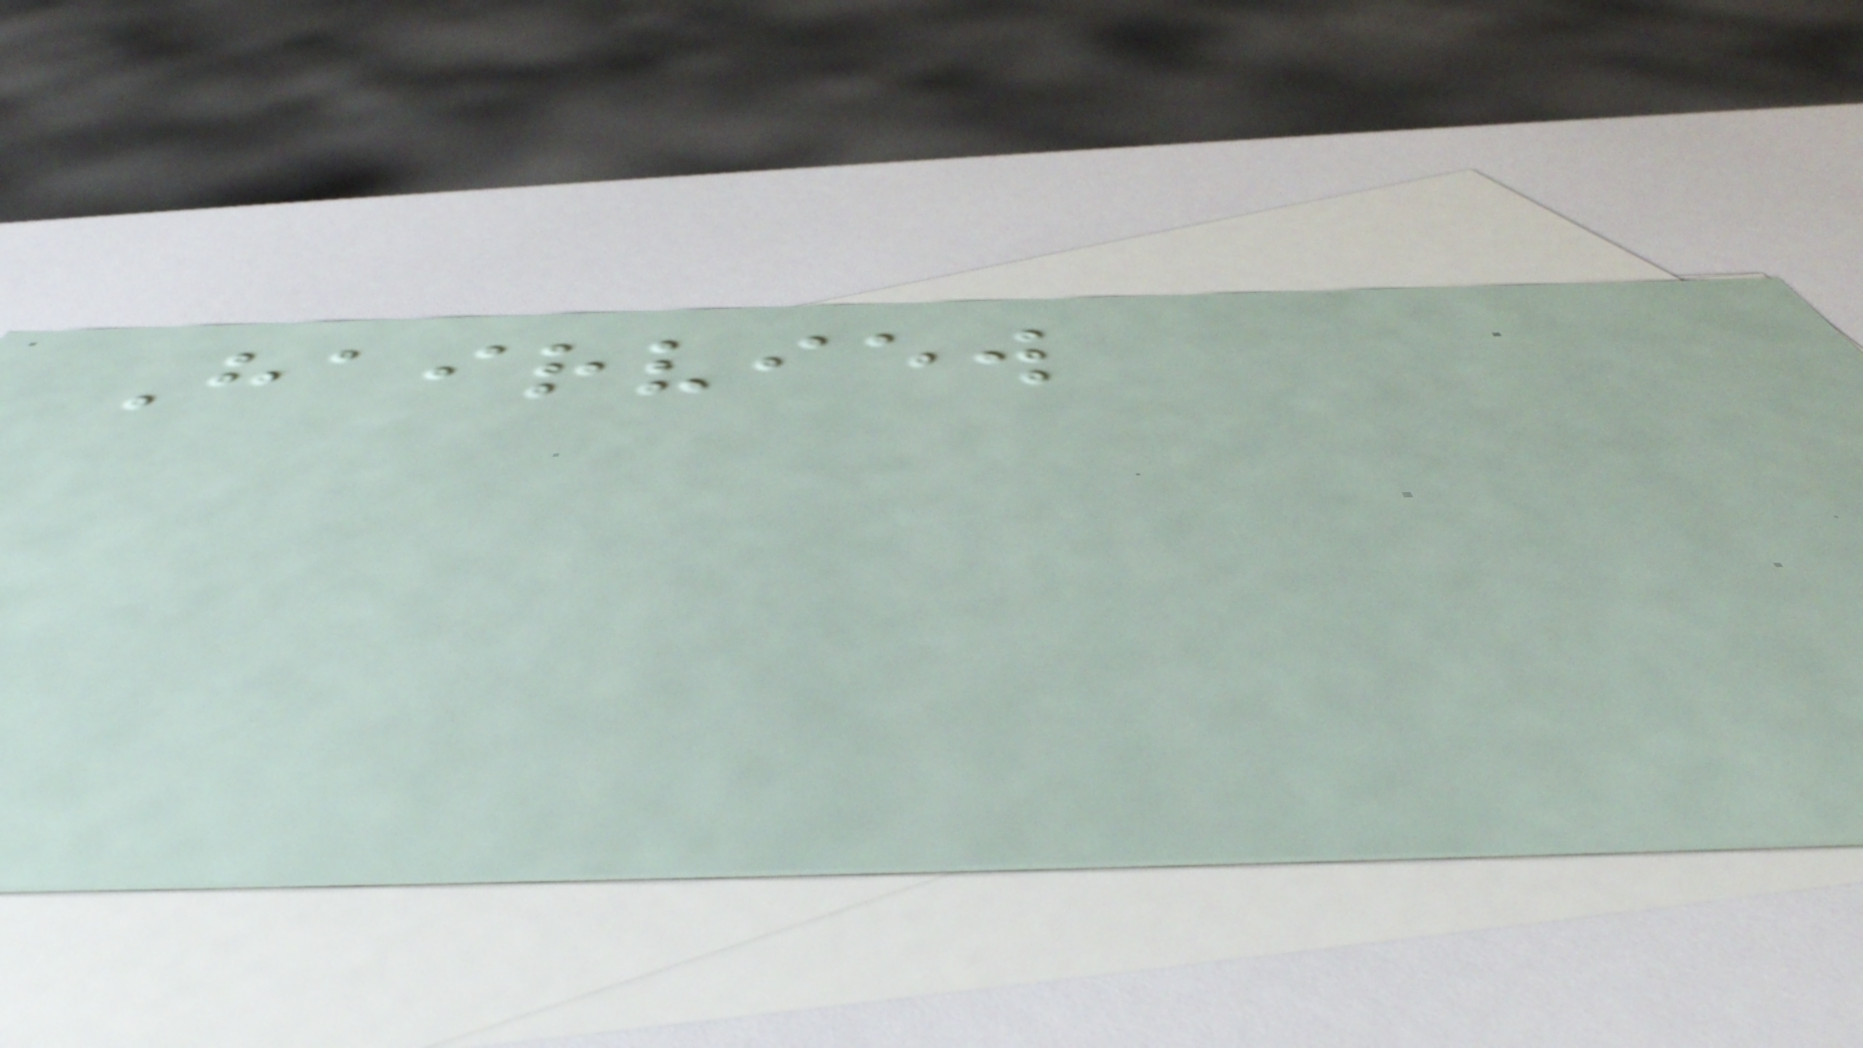Hairview
